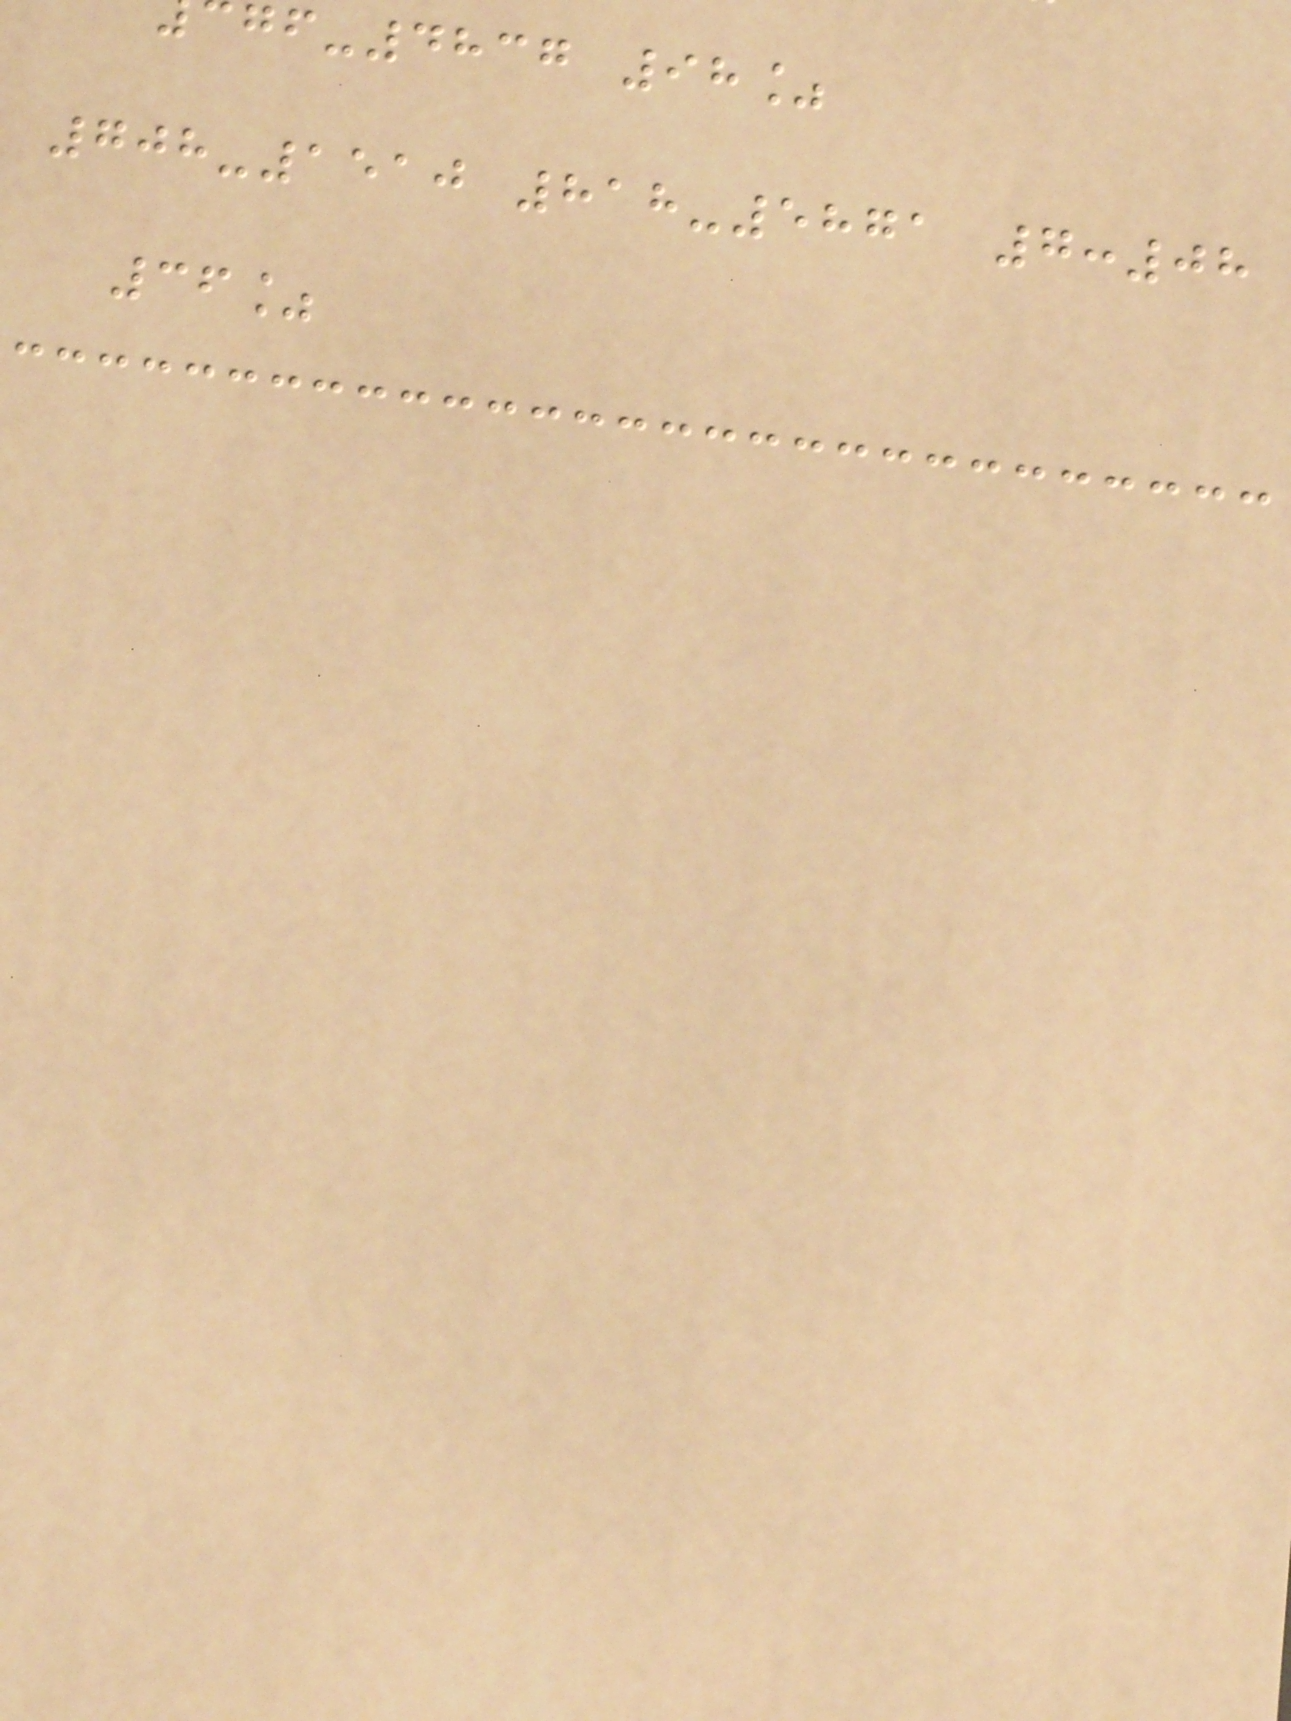-4837 98%
708-1510 818-5871 7:08
36%
